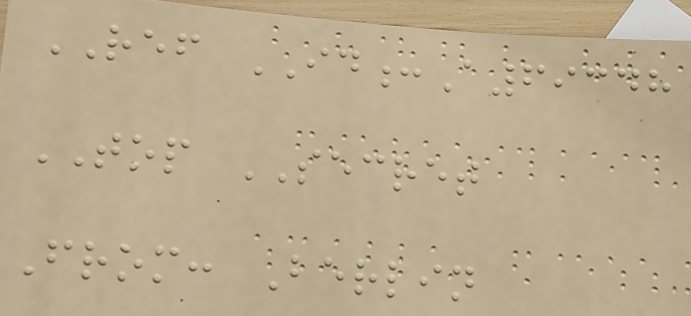REF ID:A69348
TOP SECRET
From: Berlin
